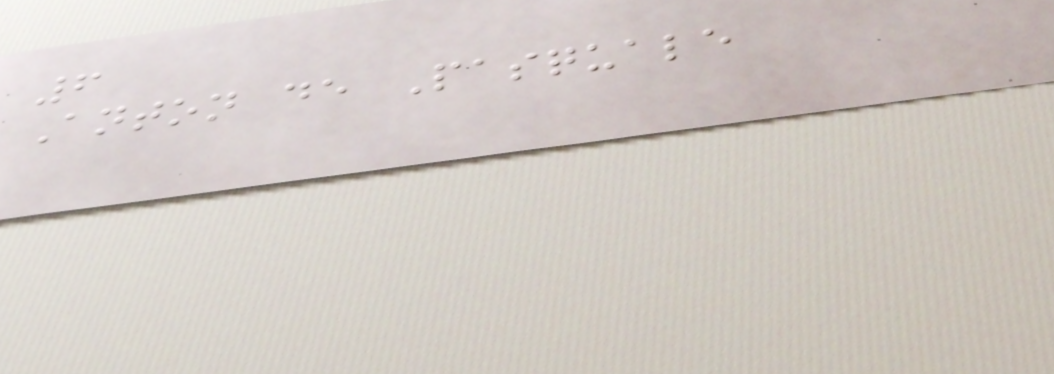6
Anton de Pasquale
